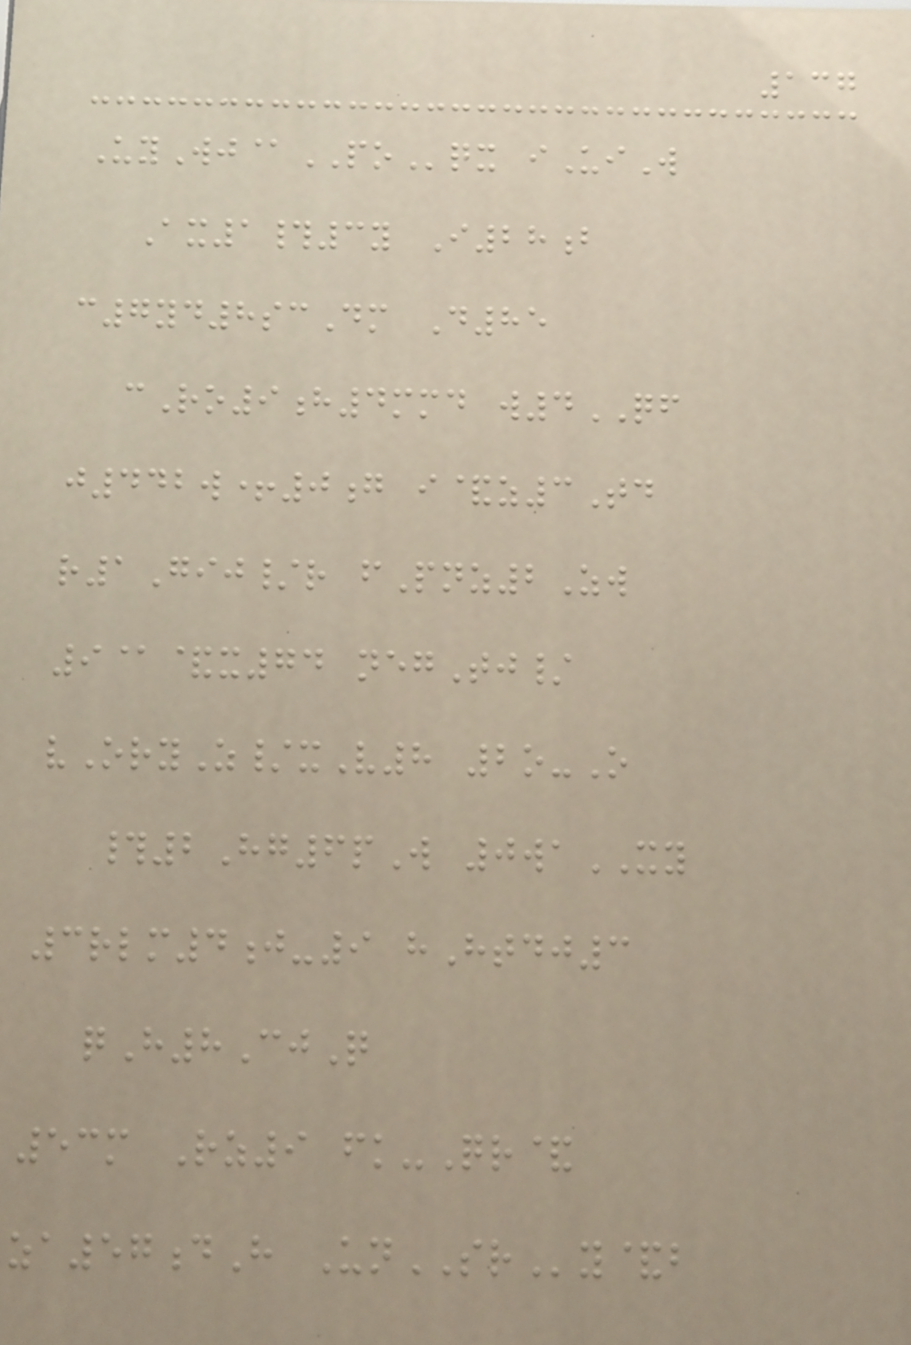137
UyWj@POqx iUiW
Ax1#3y I28b
c7yd8scDm D85
cRo9h4mmd w4QF
j442w+0g i&z3Td
r1Gij/r fPnz2Zw
9@&x74 negTj/
vOryZ/xV8 2o-O
#2Hg6pW 0waXY
3rlm4j-9 hHtdj3
qH8CjQ
53m Rz9 fk-Qr&
za57dH UnSRy&b
